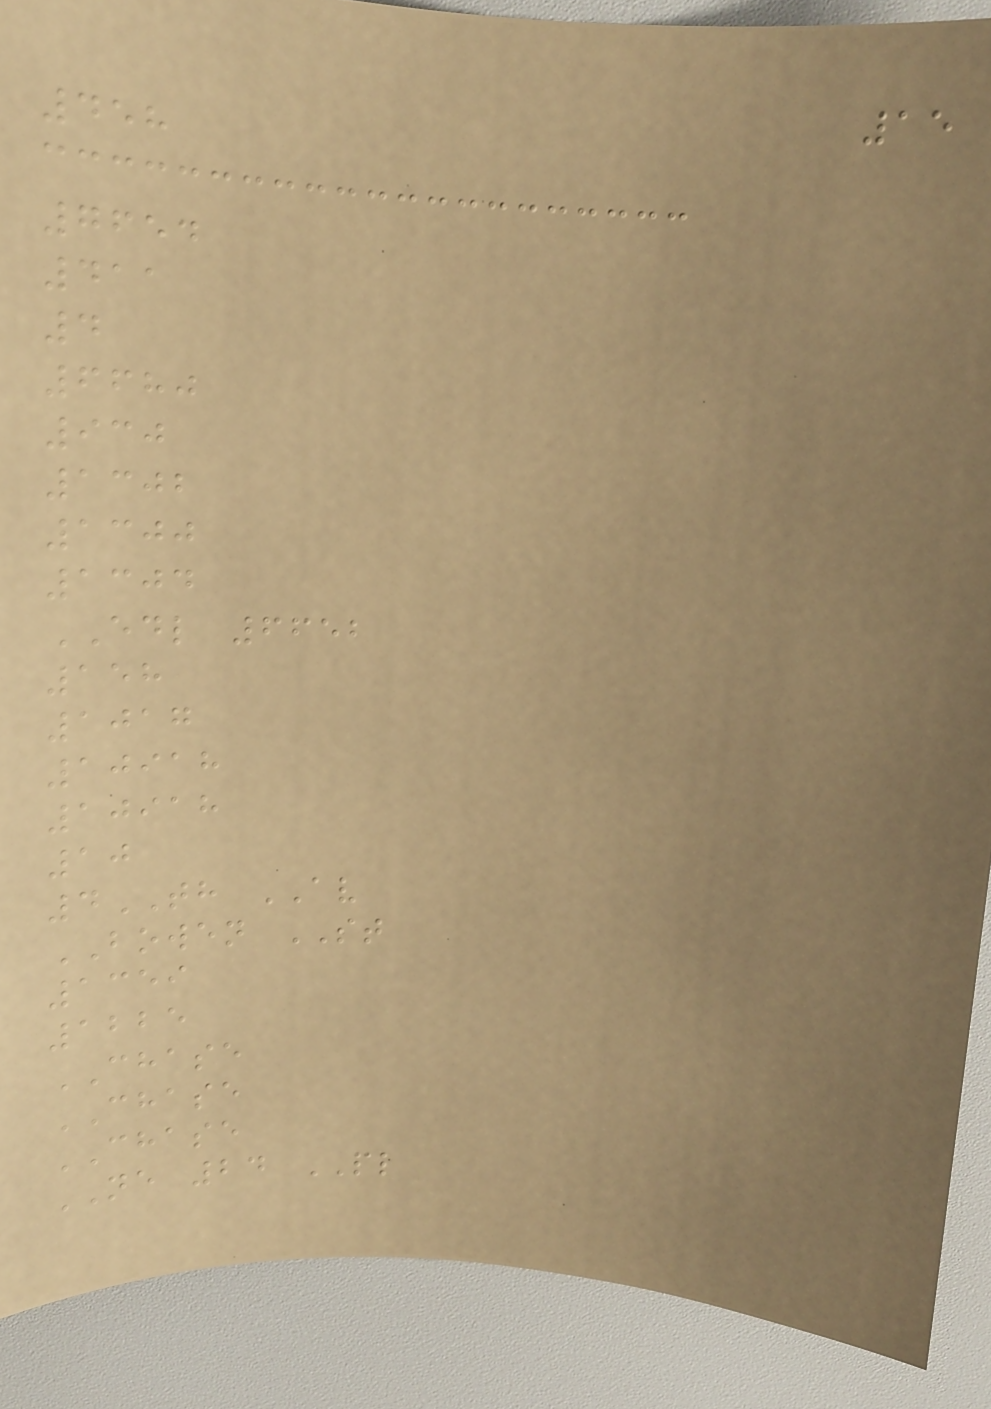15
458
7654
411
4
6680
930
1302
1300
1304
EDL 6652
158
1017
10918
10918
10
4TH AV
BOWEN ST
1359
1225
CHASE
CHASE
CHASE
NE 24 PL
